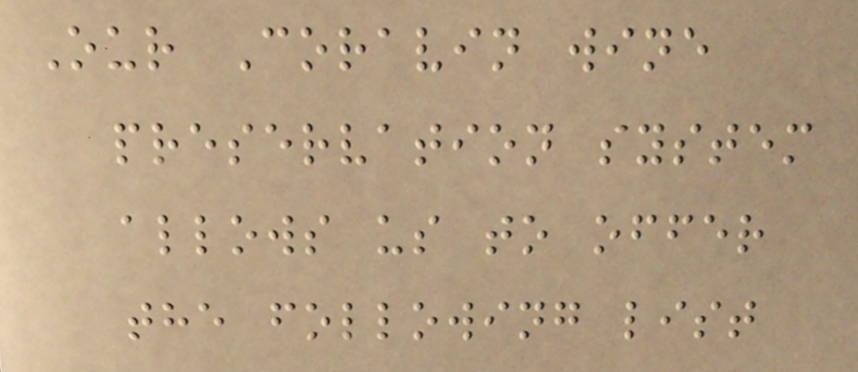Our Coravin wine
preservation system
allows us to offer
the following list
